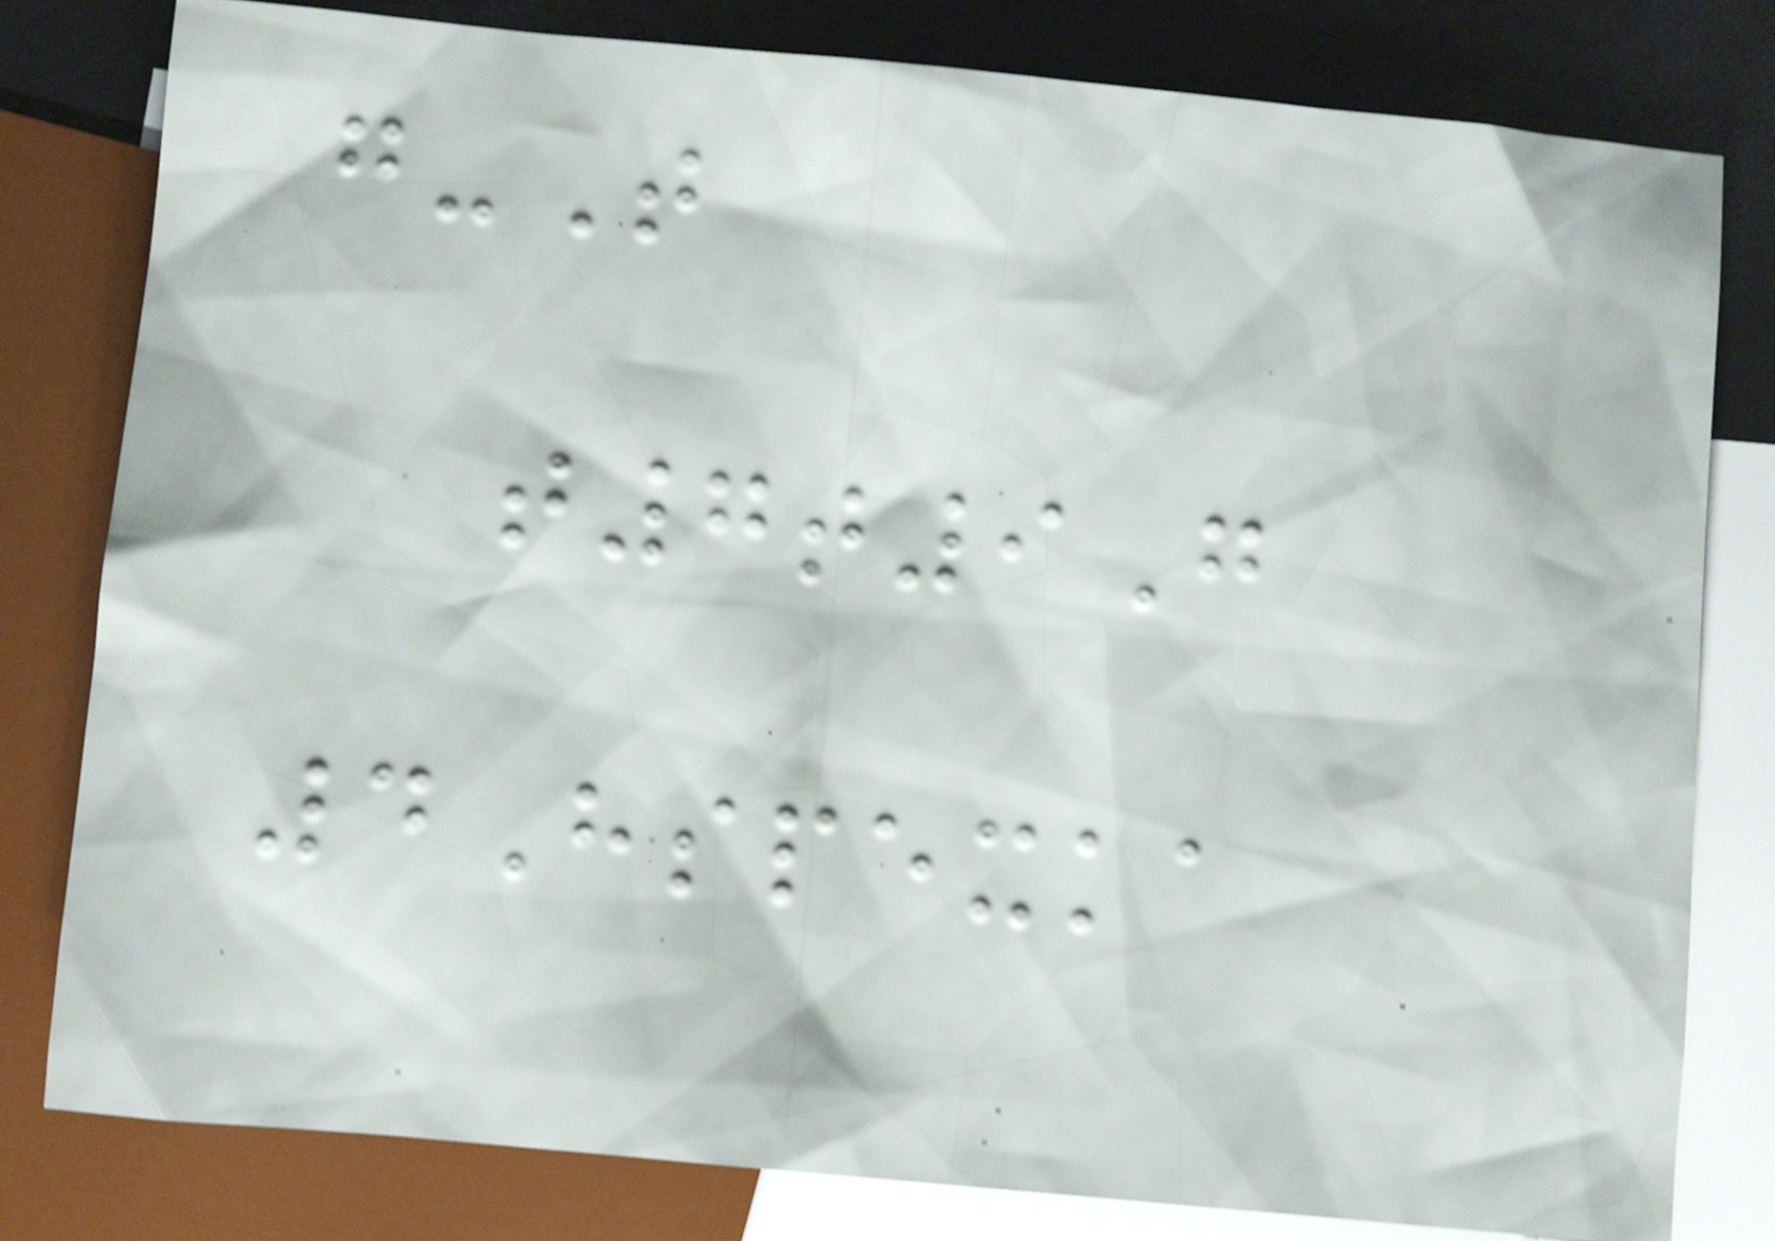g-T
t7t9G
4Hspexka
